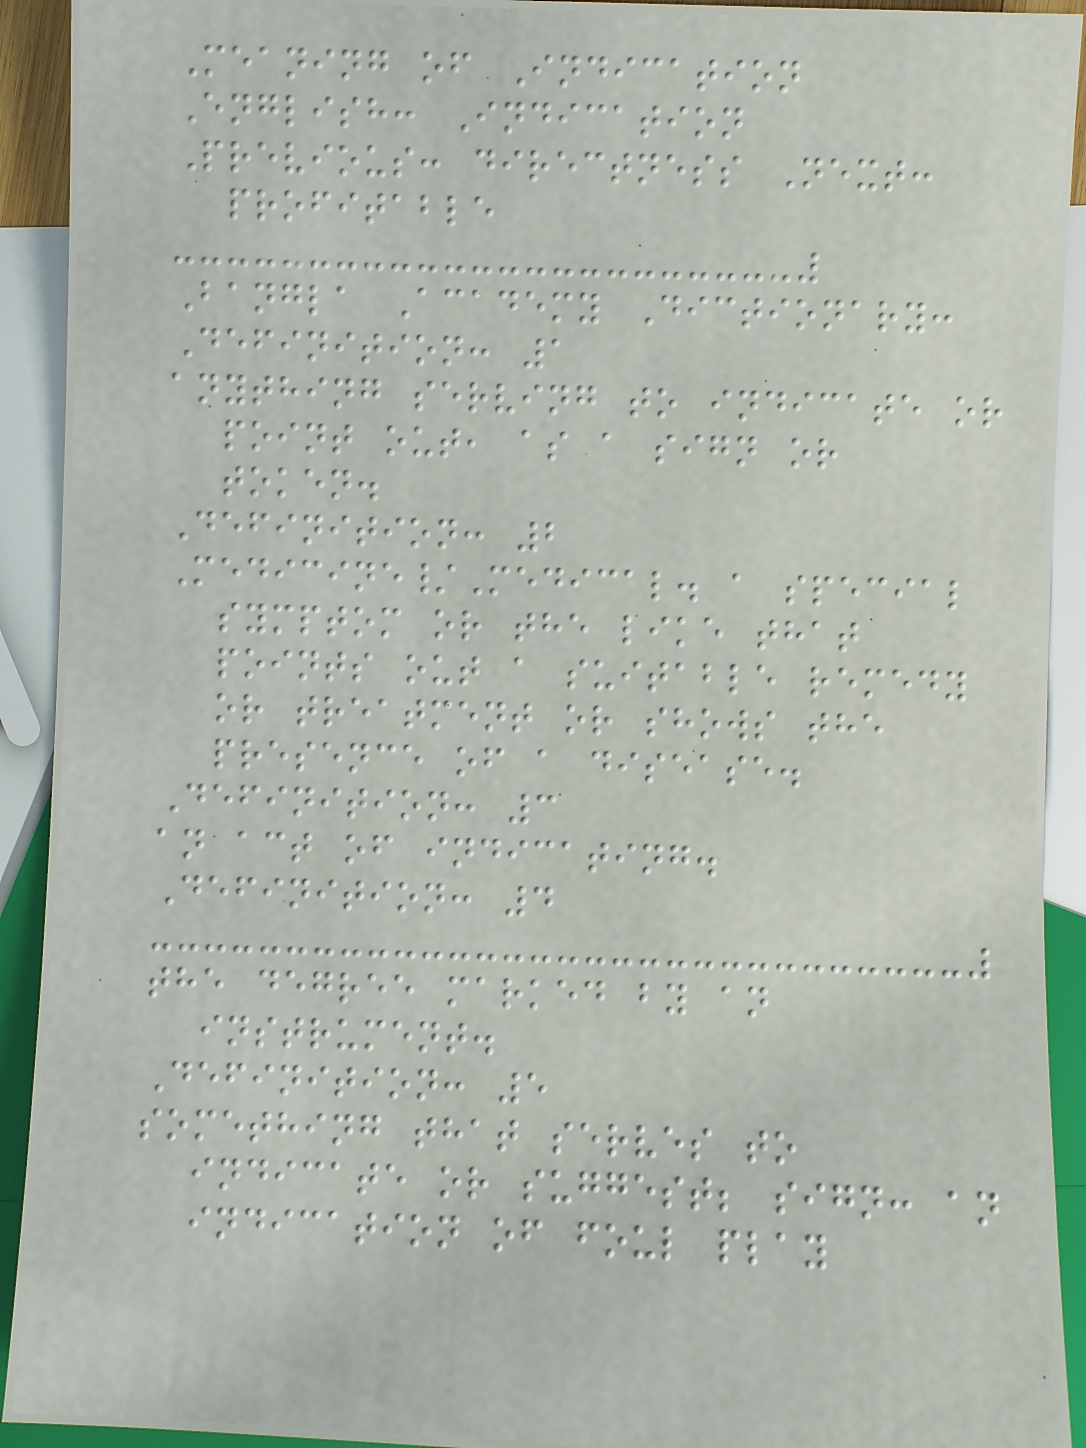Meaning of Indication
English: Indication
Previous: directness Next:
profitable
Bangla Academy Dictionary:
Definition: 1
anything serving to indicate or
point out, as a sign or
token.
Definition: 2
Medicine/Medical. a special
symptom or the like that
points out a suitable remedy
or treatment or shows the
presence of a disease.
Definition: 3
an act of indicating.
Definition: 4
the degree marked by an
instrument.
Definition: 5
something that serves to
indicate or suggest; sign: an
indication of foul play
